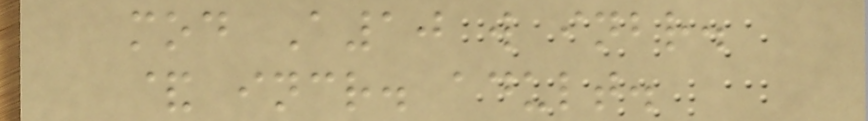mod A10 w inbr.
& incr. adult.
